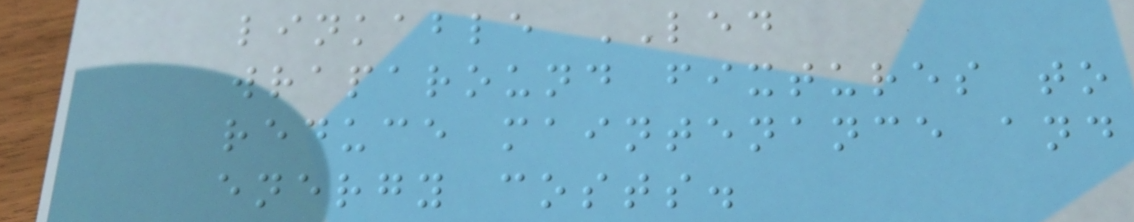linkable LED
wraparound fixtures to
reduce maintenance and
energy costs.
